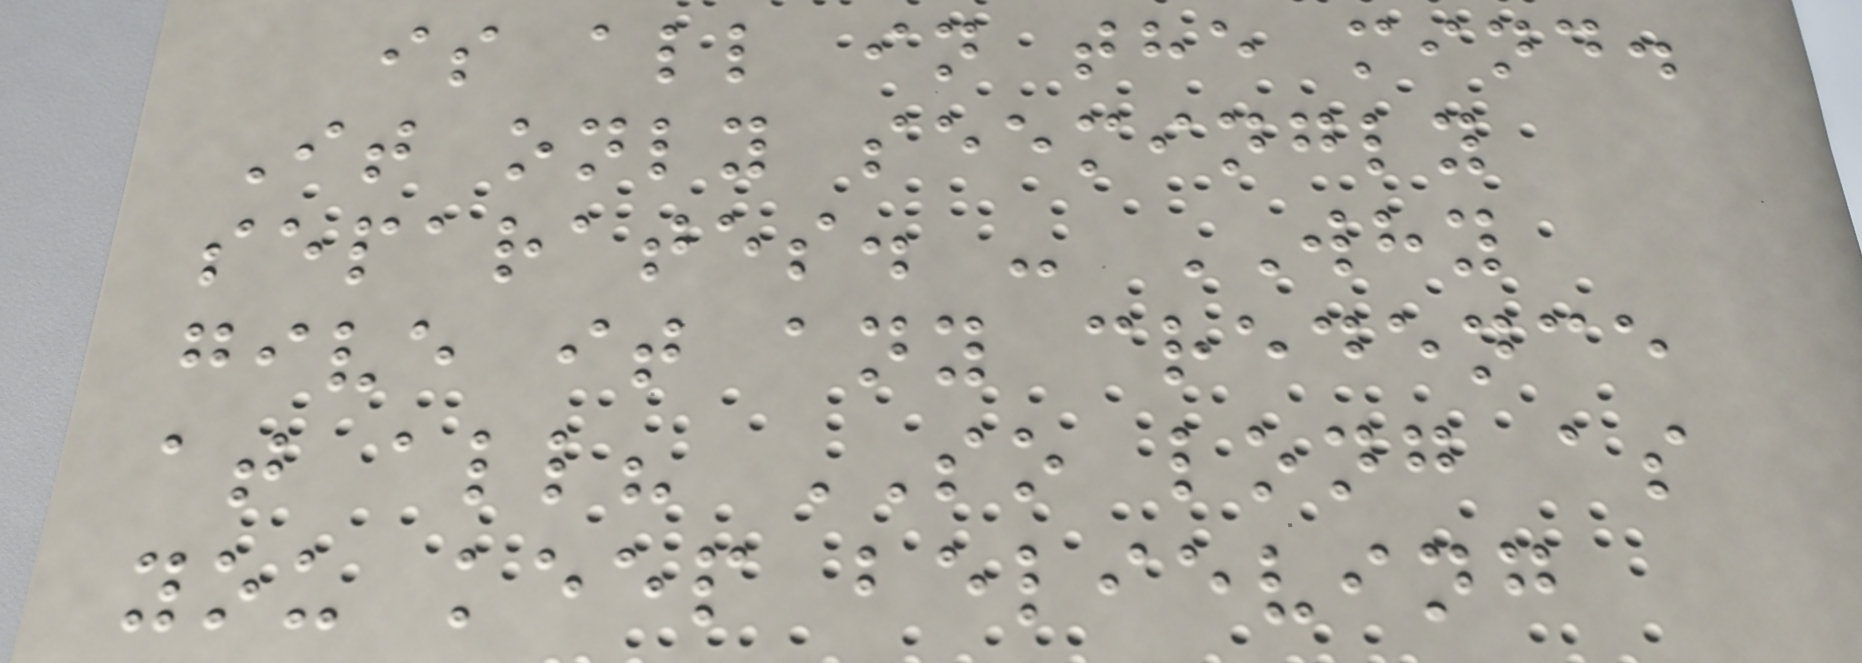is all in the mind.
It only seemingly
separates. - WHY
give it any credence
at all? SO long as
you keep believing
